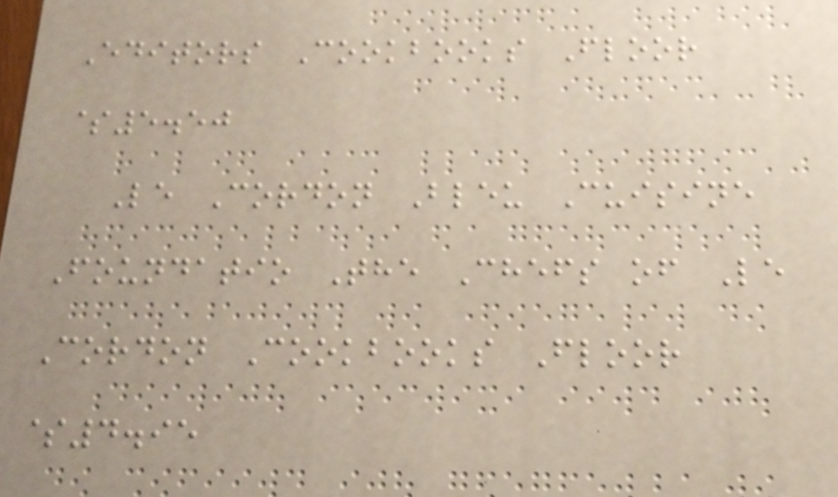Editors Cookbooks Floor
$5.50
Le Cordon Bleu Cuisine
Foundatio The Chefs of Le
Cordon Cookbooks Floor
$4.95
